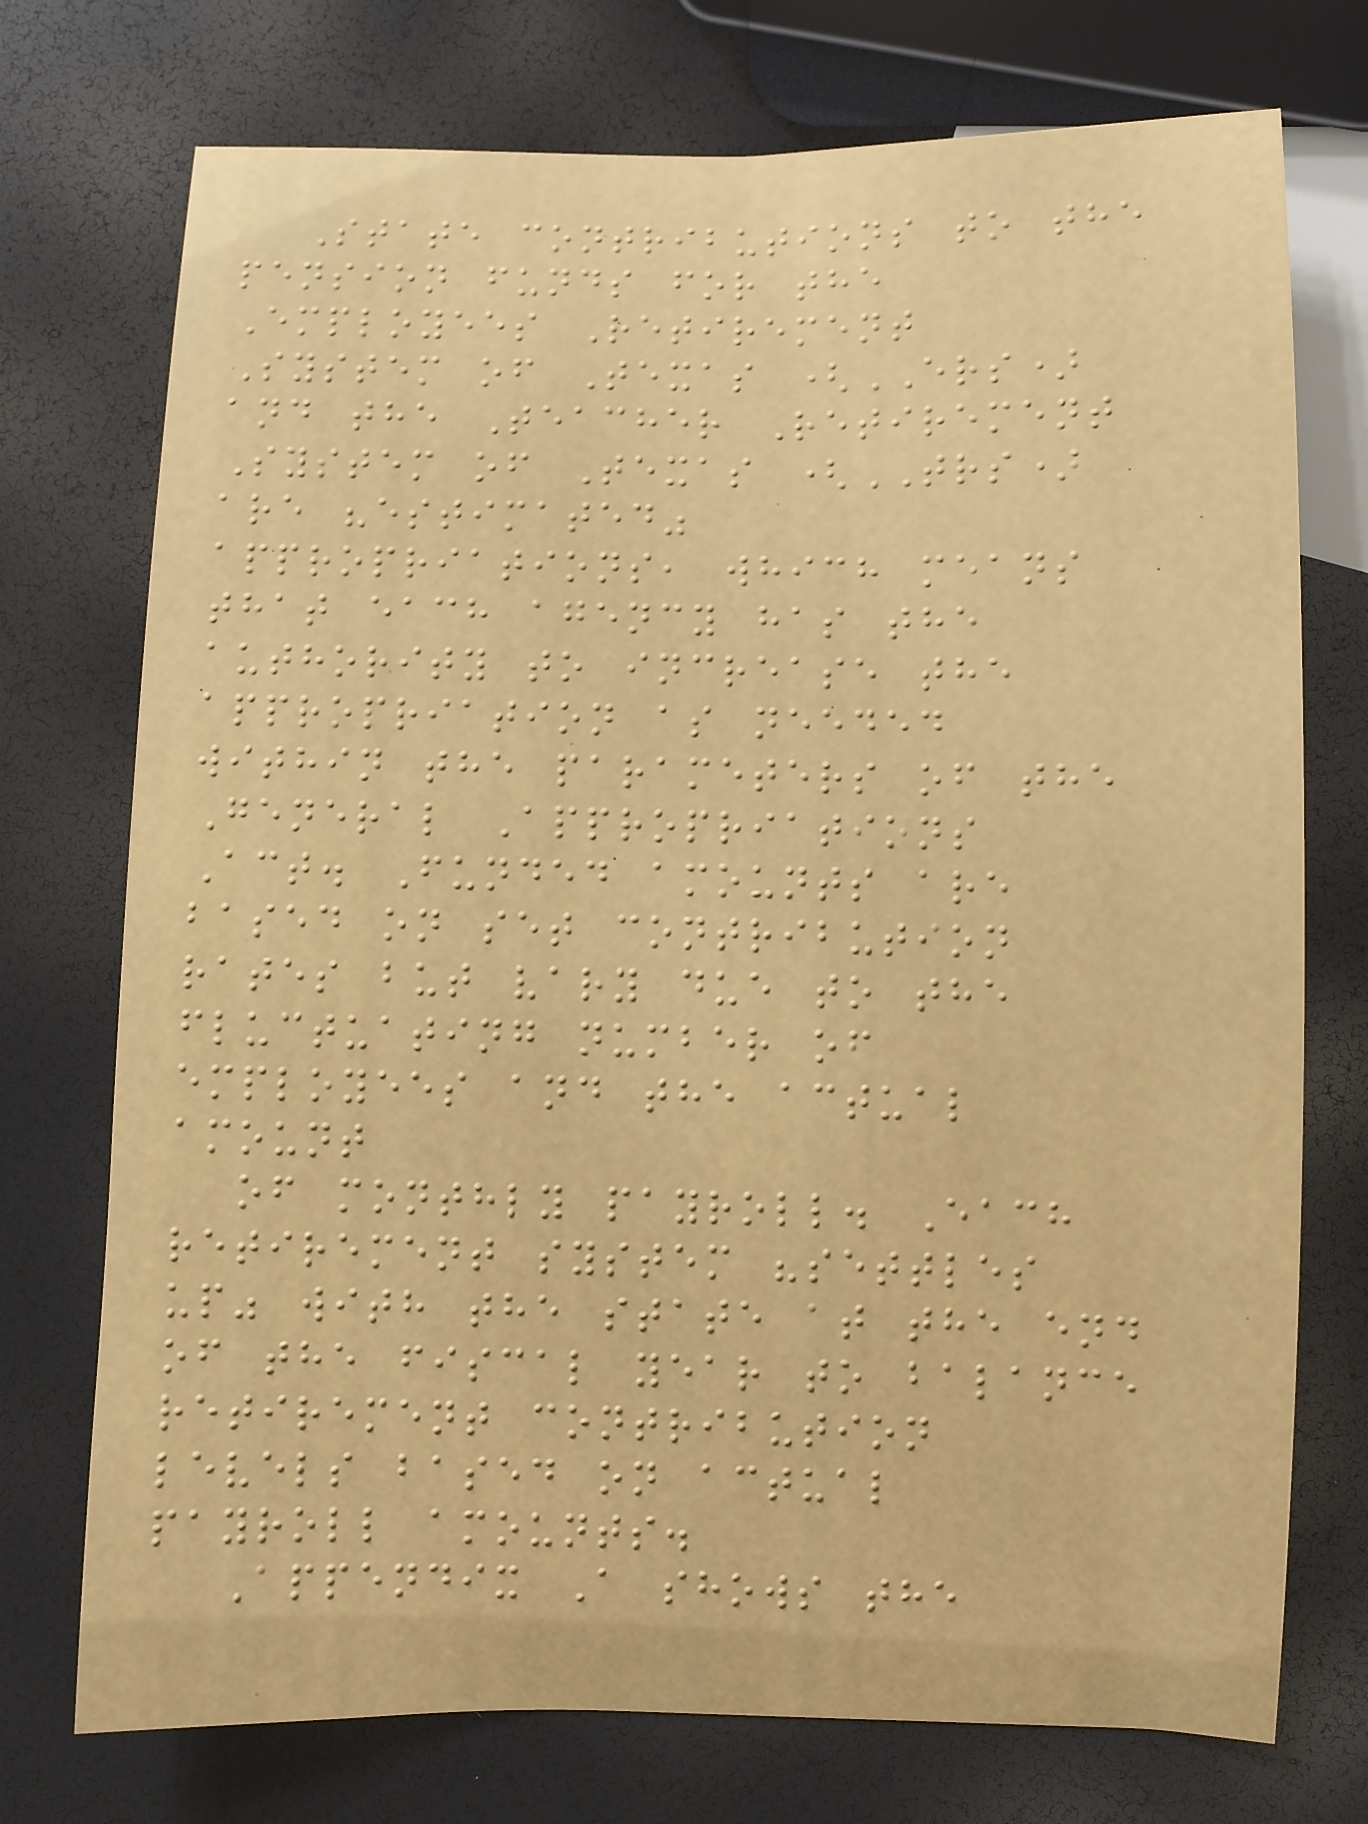State contributions to the
pension funds for the
Employees Retirement
System of Texas (ERS)
and the Teacher Retirement
System of Texas (TRS)
are "estimated"
appropriations, which means
that each agency has the
authority to increase the
appropriation as needed
within the parameters of the
General Appropriations
Act. Funded amounts are
based on set contribution
rates but vary due to the
fluctuating number of
employees and the actual
amount
of monthly payroll. Each
retirement system "settles
up" with the state at the end
of the fiscal year to balance
retirement contribution
levels based on actual
payroll amounts.
Appendix A shows the
